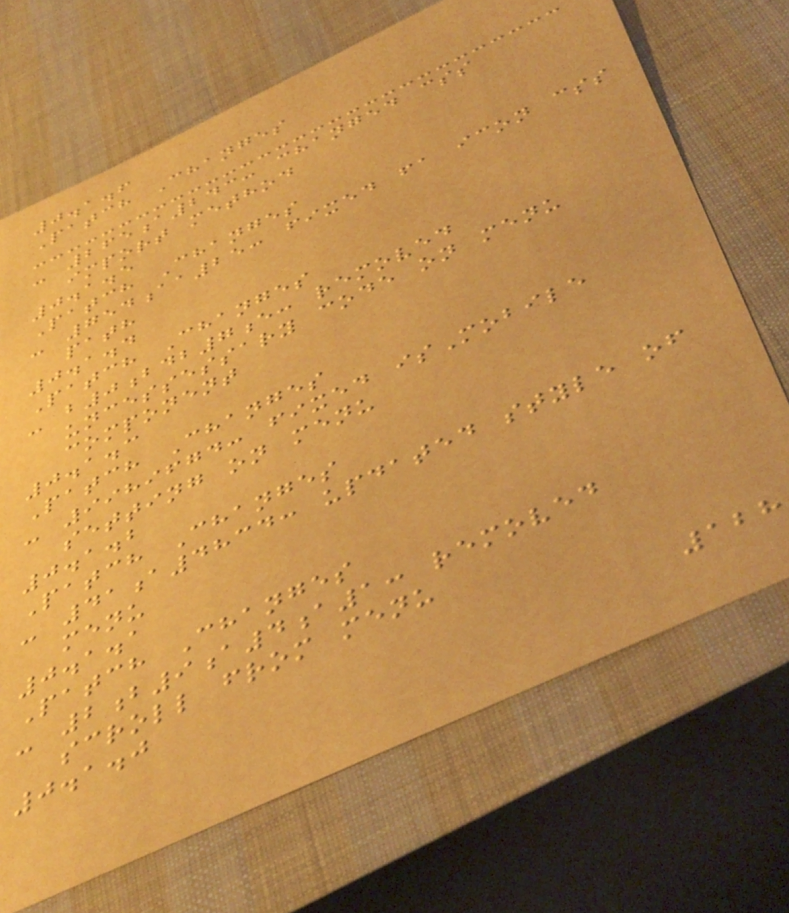0.1.6
Patch Changes
- 265a243: changed css
import method
0.1.5
Patch Changes
- 754aa25: fixed fa icon css
path
0.1.4
Patch Changes
- b0bdb7e: removed
uncessessary code on menu
component
0.1.3
Patch Changes
- 9989674: fixed isMobile
setting on menu
0.1.2
Patch Changes
- 41a4834: updated style of
menu
0.1.1
Patch Changes
- 2b9a4a1: removed
scroll from menu
0.1.0
128
